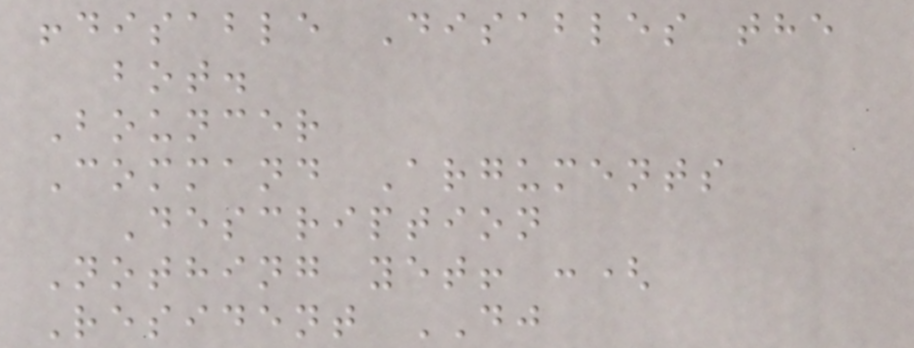!disable Disables the
bot.
Bouncer
Command Arguments
Description
Nothing yet! :(
Resident DJ
